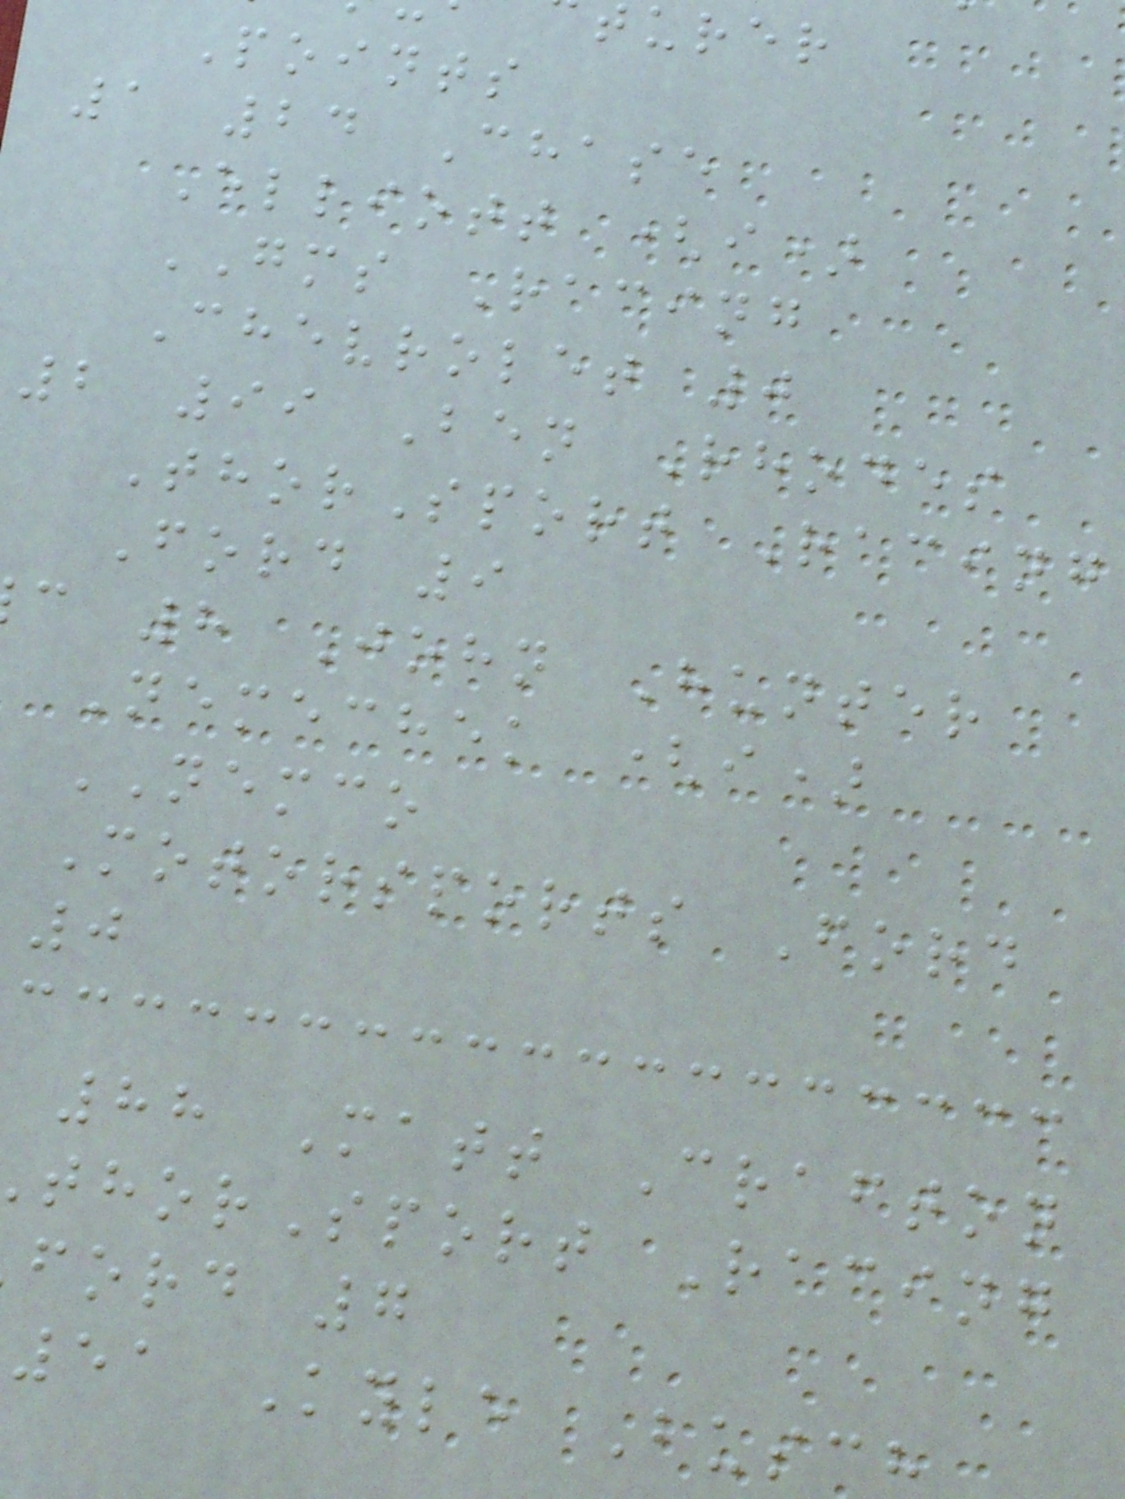urer
Points
1 24 Chase
Elliott (i)
GMS Racing
Chevrolet 0
2 99 Ben Rhodes
ThorSport Racing
Ford 9
c 8 John Hunter
Nemechek (i)
NEMCO
Motorsports Ford
0
88 Matt Crafton
horSport Racing
ford 7
51 Kyle Busc
